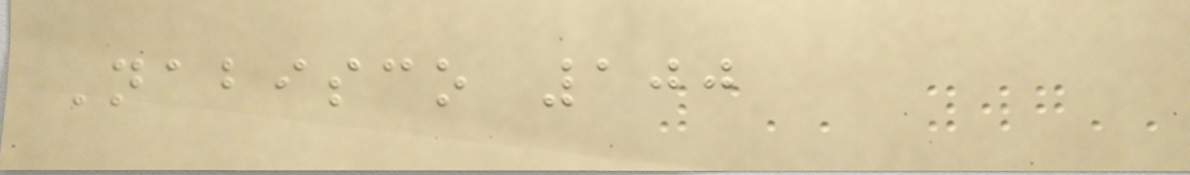Nabisco 100
